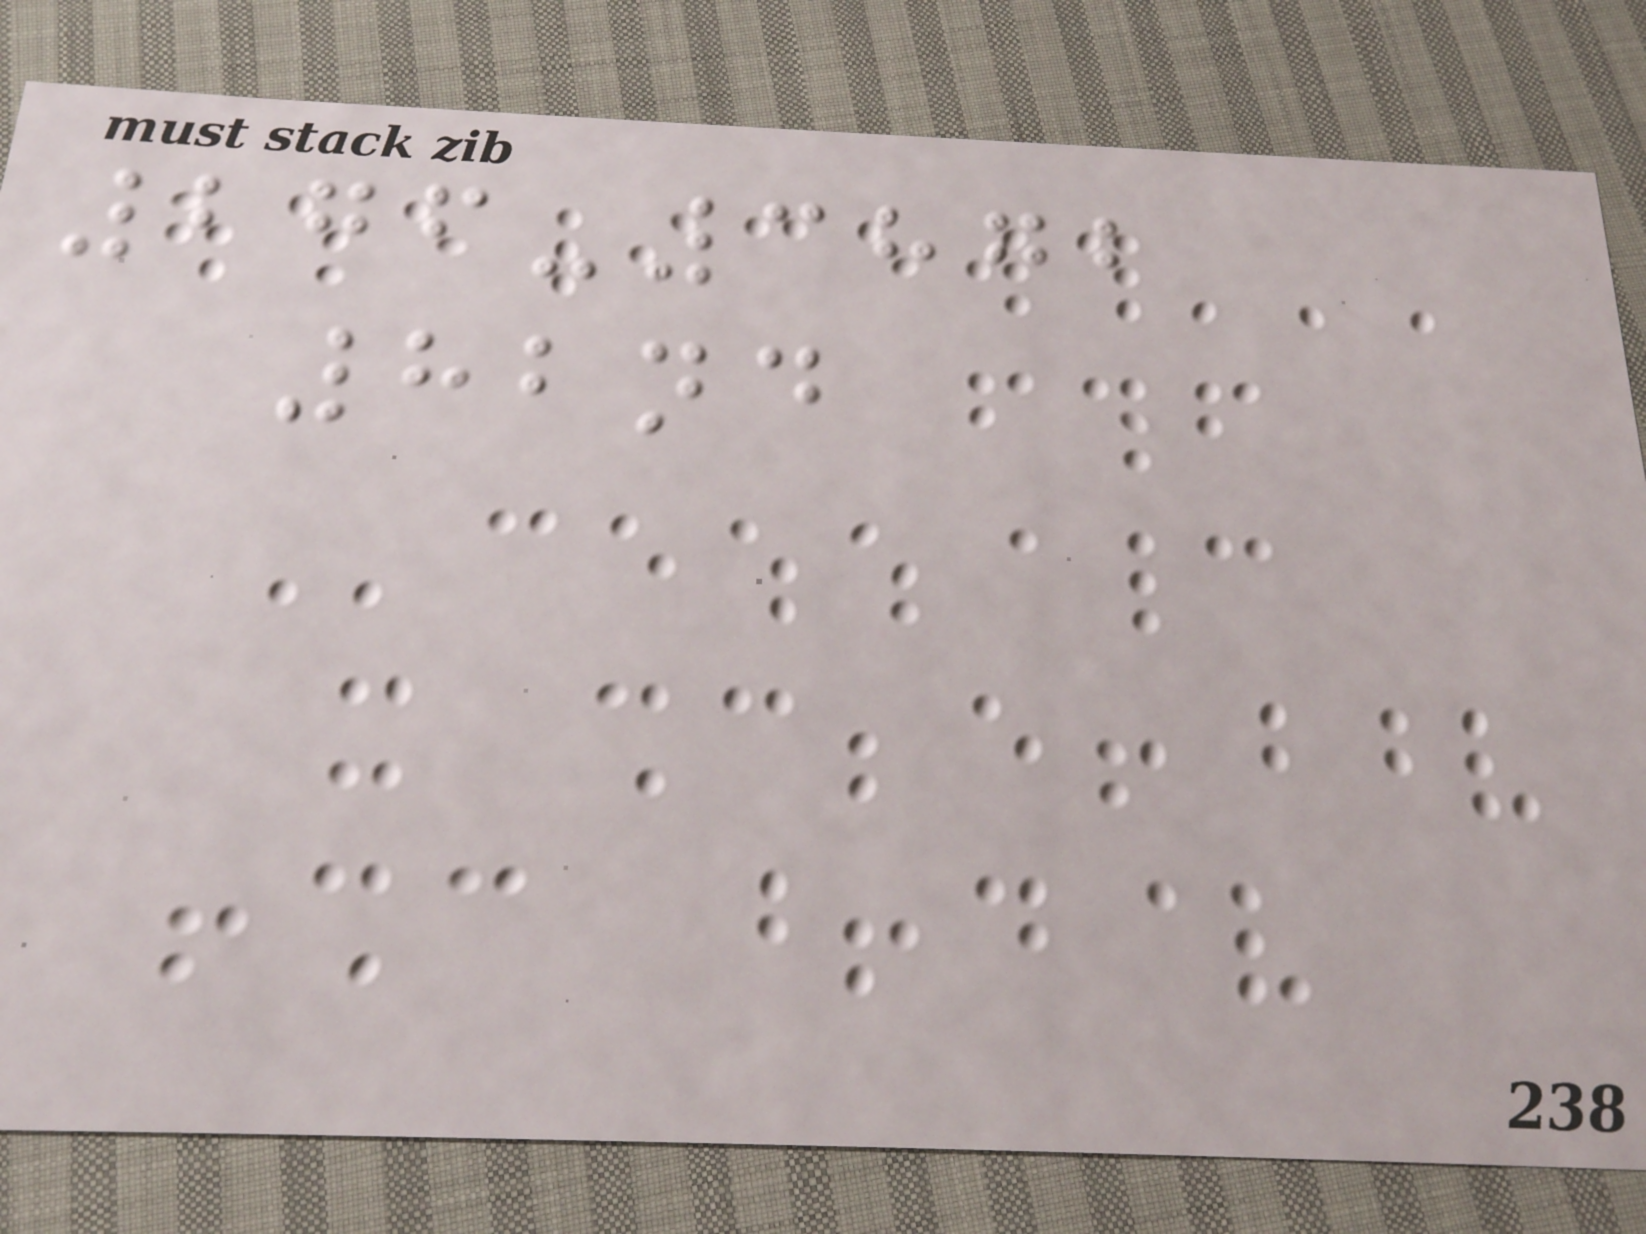276-3872
82nd
